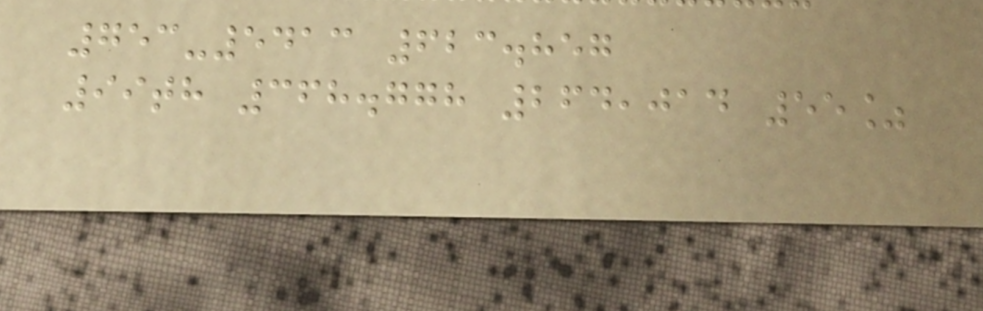753-5413 623.857
99th 368.778 264,014 55%
